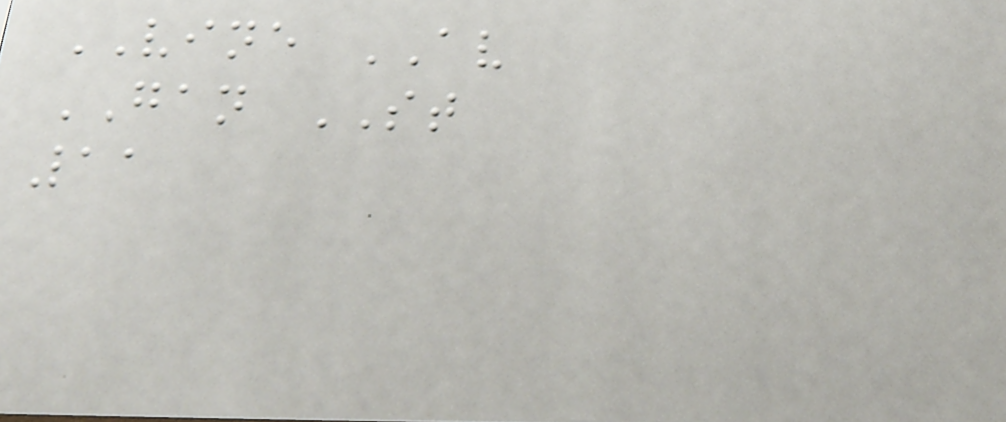VINE AV
GAN ST
11
